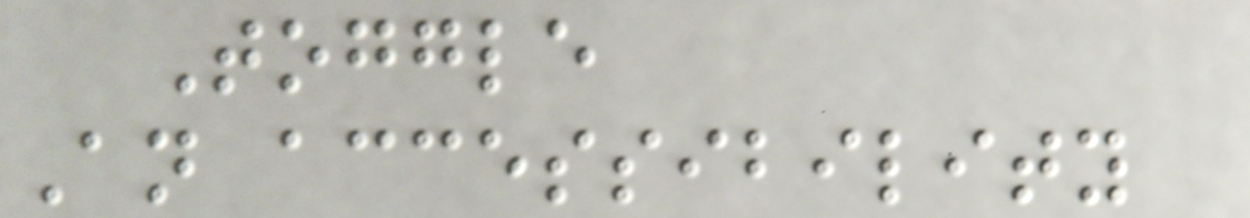Toggle
An accessibility
